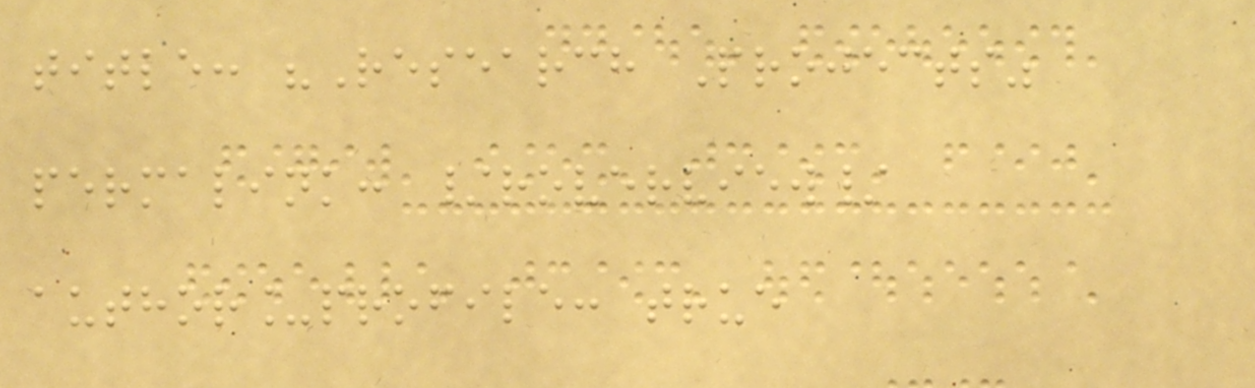title: "Research Projects"
permalink: /roverview/
author_profile: true
